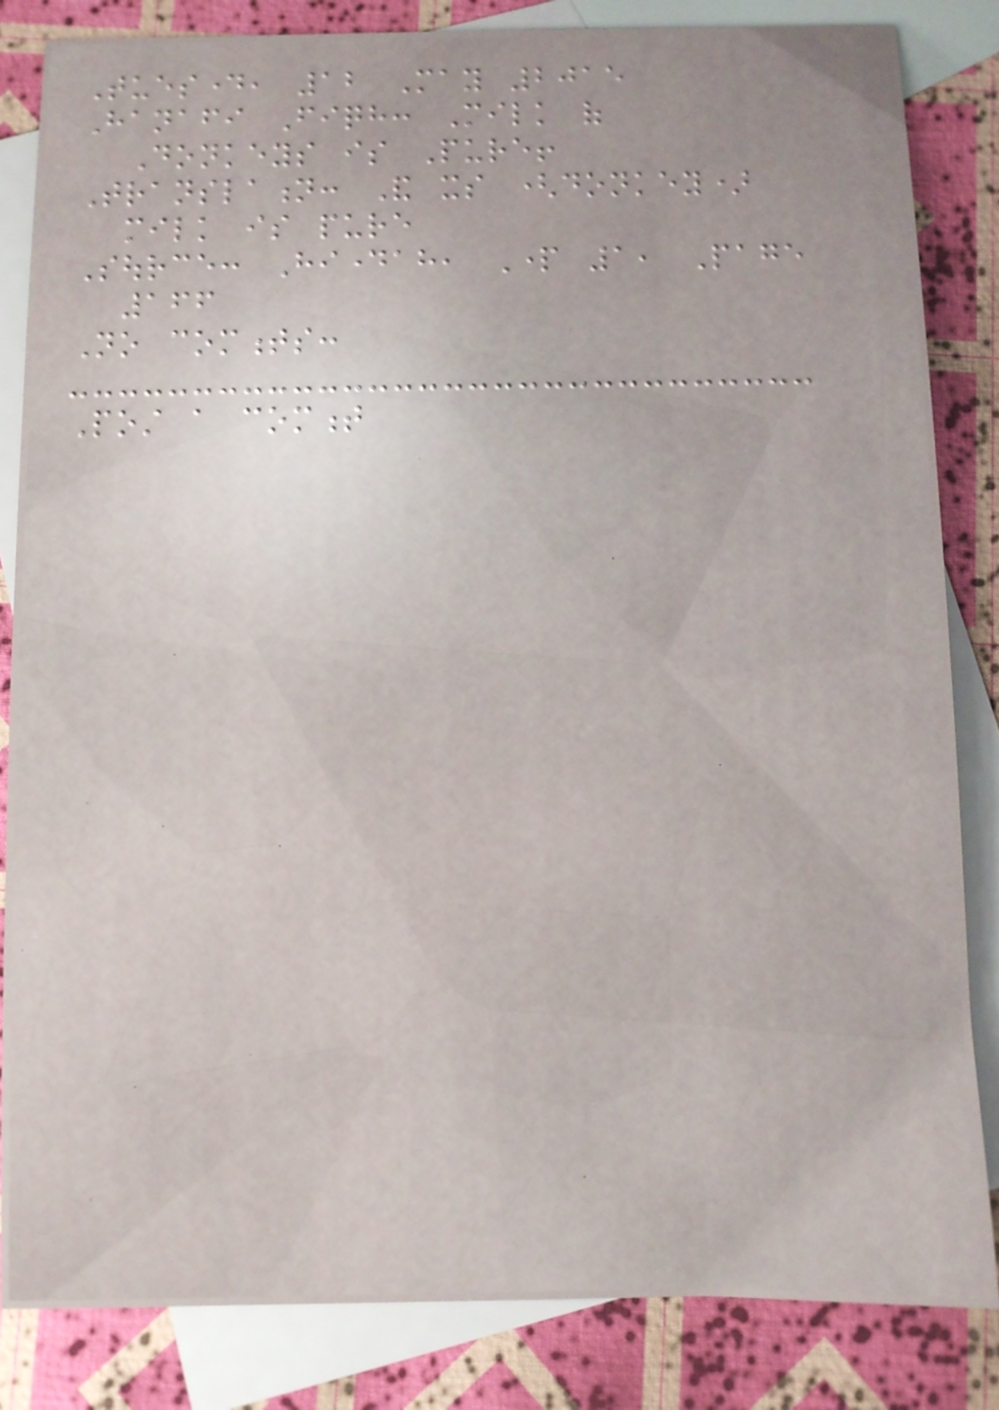Tuesday, 12 May 2015
Hanafi Fiqh: Milk of
Donkeys is Pure!
Translation: And its (donkey)
milk is pure
Source: Hidayah, Part 1, Page
166
No comments:
Post a comment
